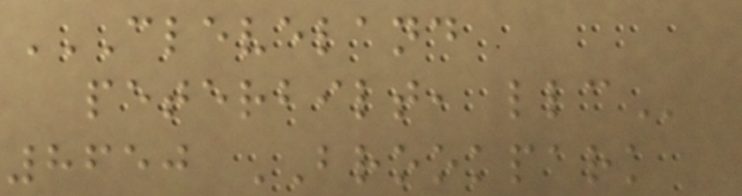CLEVELAND
PETERBILT, LLC
8650 BROOKPARK
